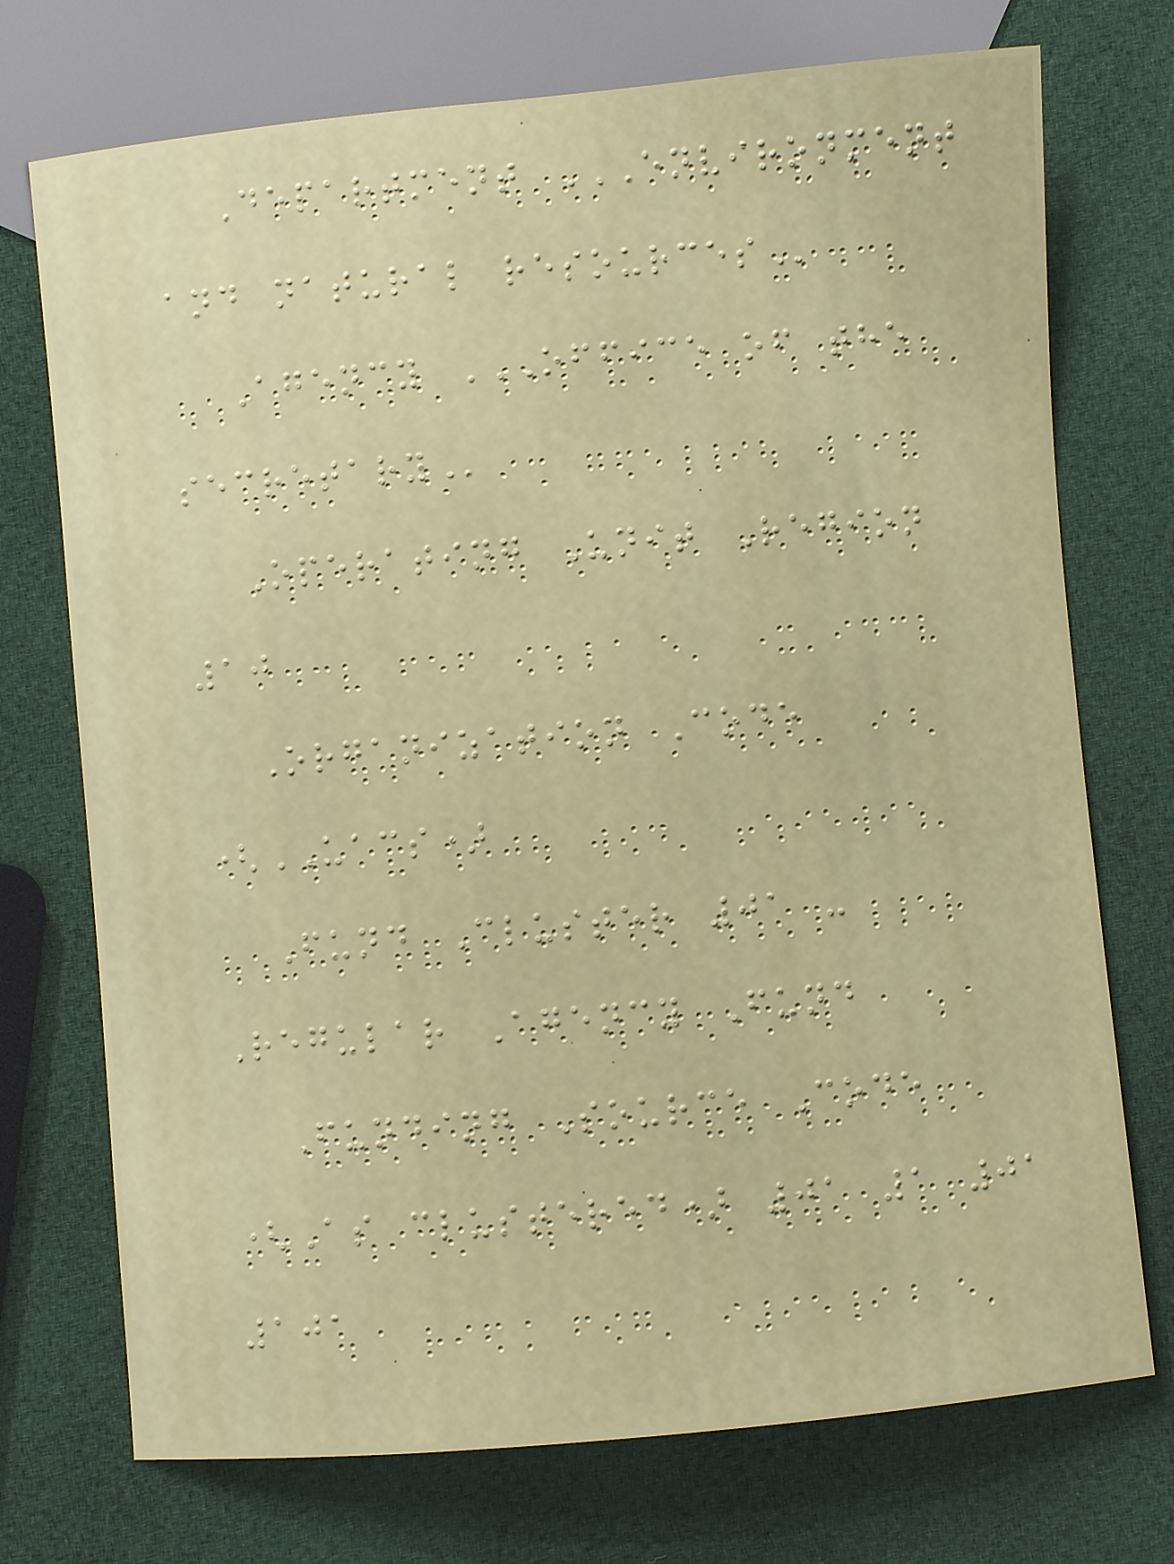Department ENVIRONMENT
AND NATURAL RESOURCES
Agency OFFICE OF THE
SECRETARY
Operating Unit Region
10
Organization Code
(UACS)
Fund Cluster 01 -
Regular Agency Fund
Funding Source Code
(As clustered) 01 1 01
101
